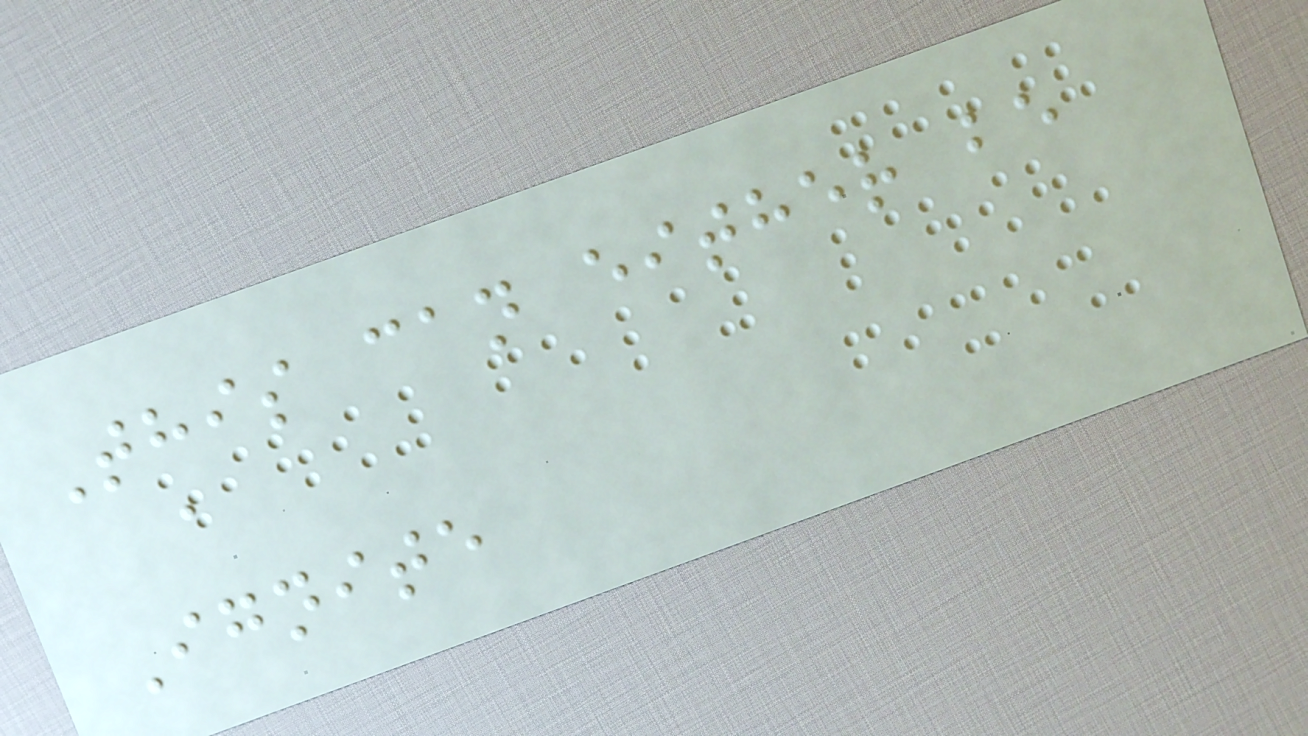This can either be
a
Ignite
